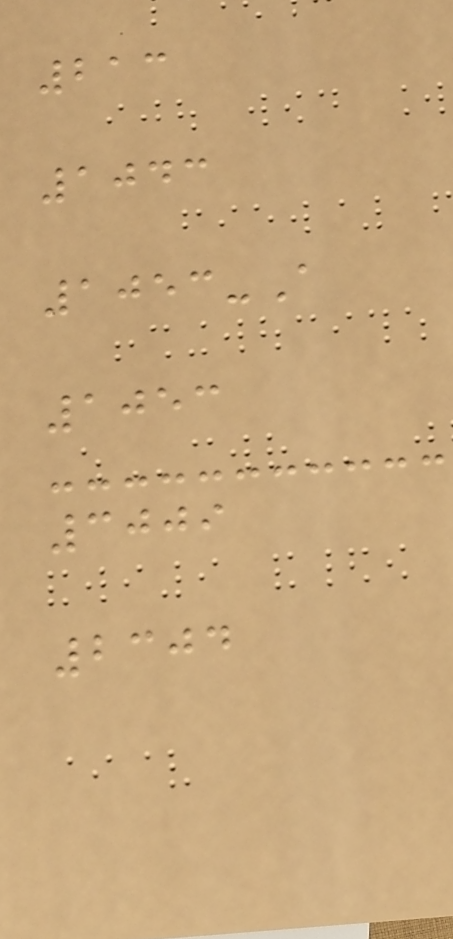213
1043
1053-A
1053
3009
2304
